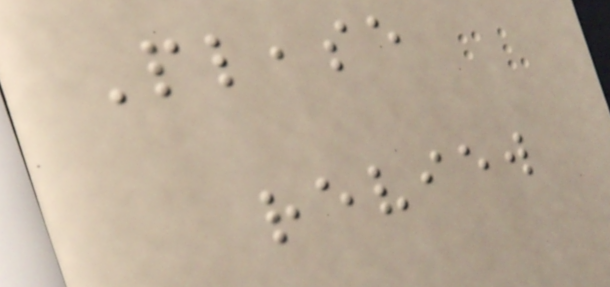Please
review
